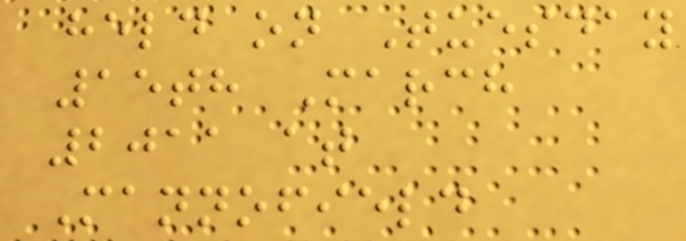held on Tuesday
15th March
2011 at
Mannofield
